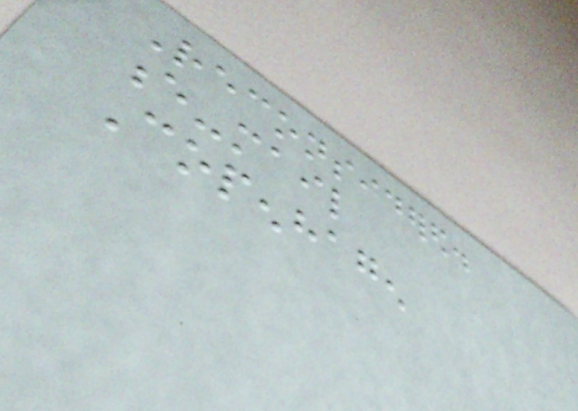Reconsidered.
e-mail
Copenhagen
